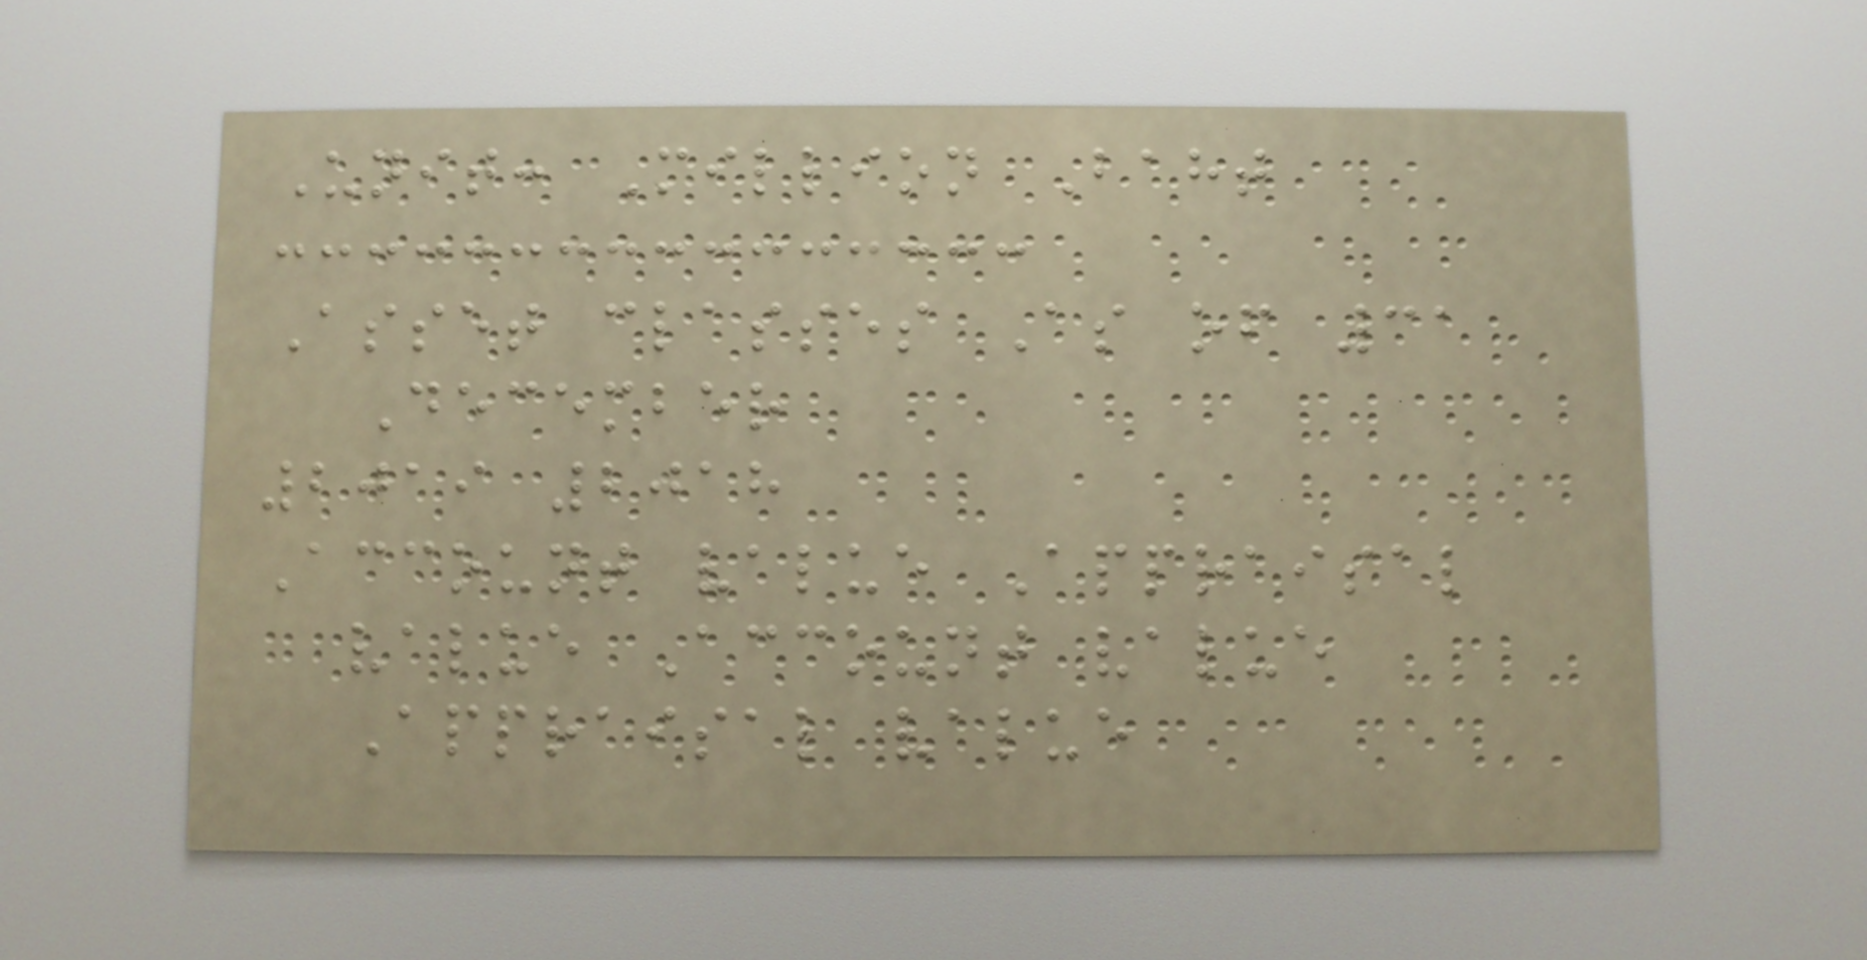Unit: Million Baht
Asset classes As of 31
December
2019 2018
Account value Appraisal
value Account value
Appraisal value
